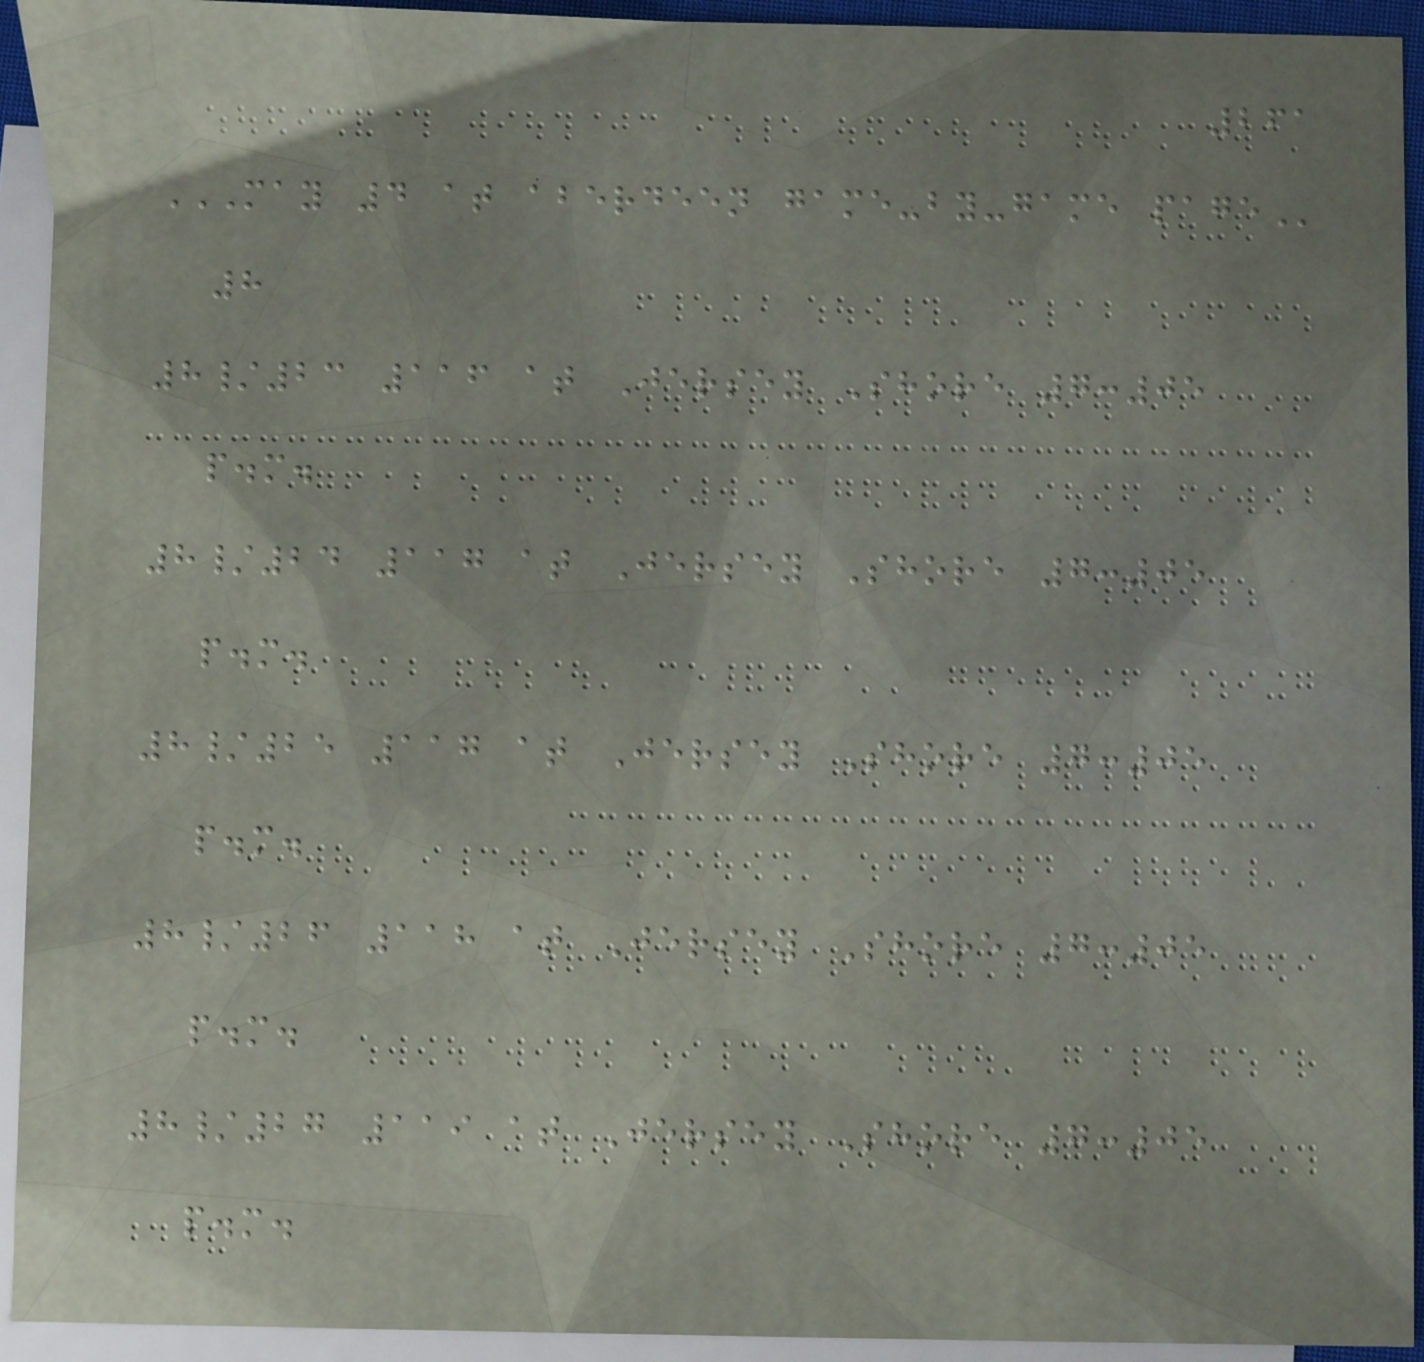261
MAY 4 AT ABERDEEN GAME-BY-GAME PAGE
8
8/23 116 at Jersey Shore 7:05
p.m.
8/24 117 at Jersey Shore 7:05
p.m.
8/25 117 at Jersey Shore 7:05
p.m.
8/26 118 at Jersey Shore 7:05
p.m.
8/27 119 at Jersey Shore 7:05
p.m.
